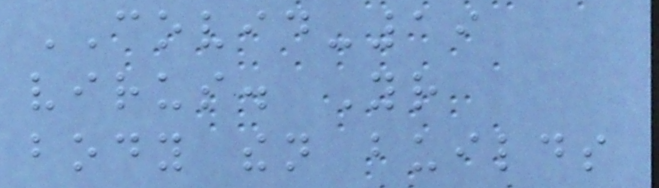COVID-19
virus. Your
body then builds
